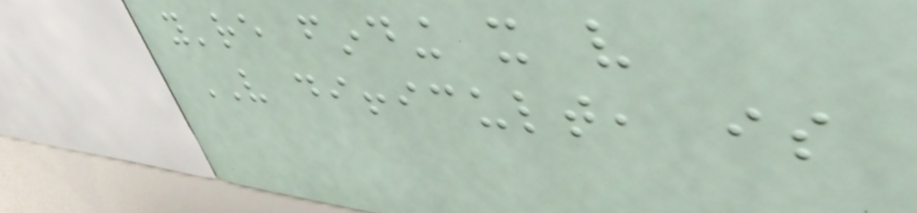you're finding it very
VERY difficult, is
